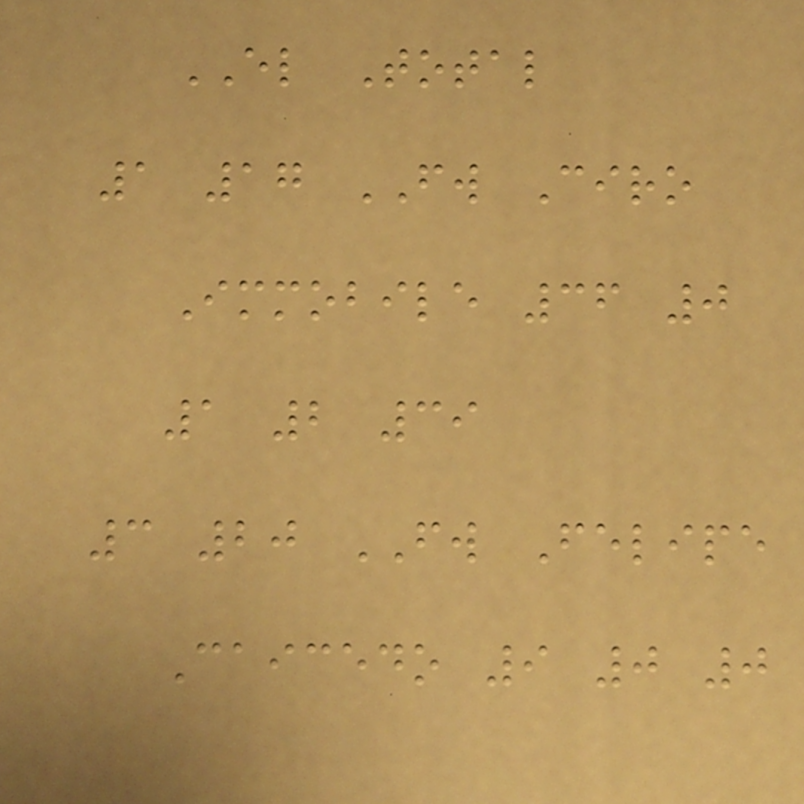EL Total
1 17 FW Ciro
Immobile 36 0
1 2 39
3 20 FW Felipe
Caicedo 9 0 0
